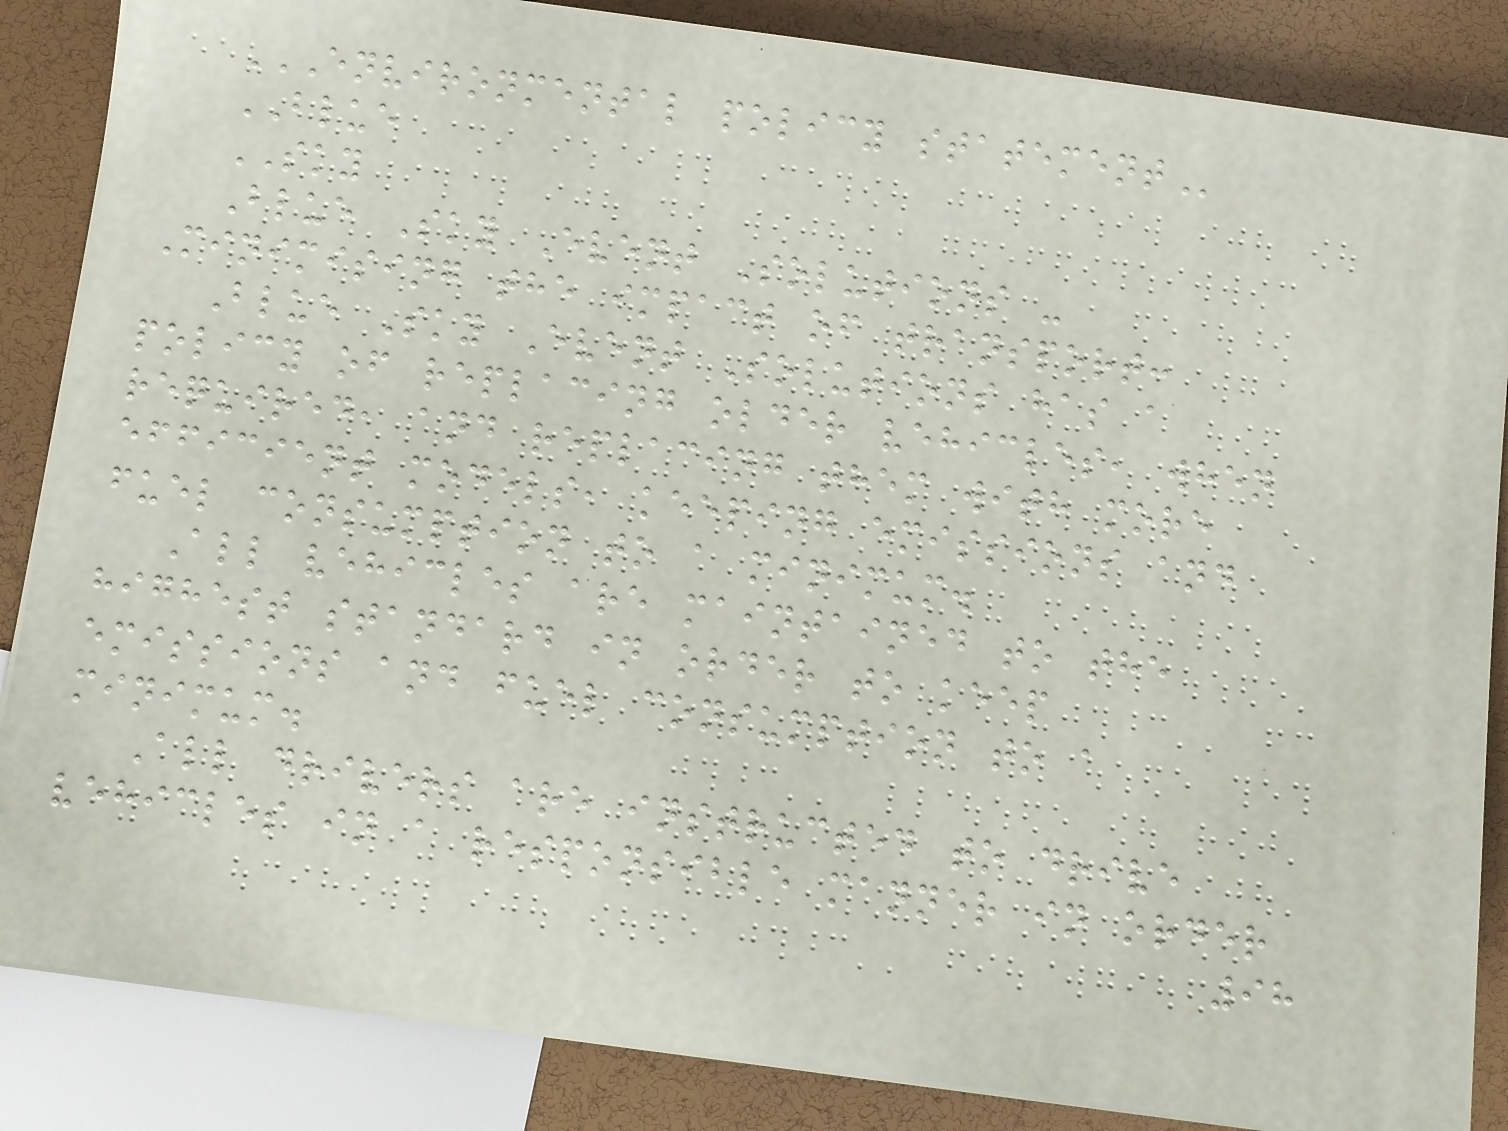ENVIRONMENTAL POLICY STATEMENT
BLUE
SKY
Blue Sky Event Solutions -
Minimising the impact of transport:
Blue Sky Event Solutions has a
policy of replacing older vehicles, when
required, and replacing them with more
efficient models, keeping emissions and
fuel consumption to a minimum.
All vehicles are maintained to the
highest standard in order to keep
emissions and fuel consumption to a
minimum.
All drivers are instructed to drive
vehicles in a responsible manner in order
98
